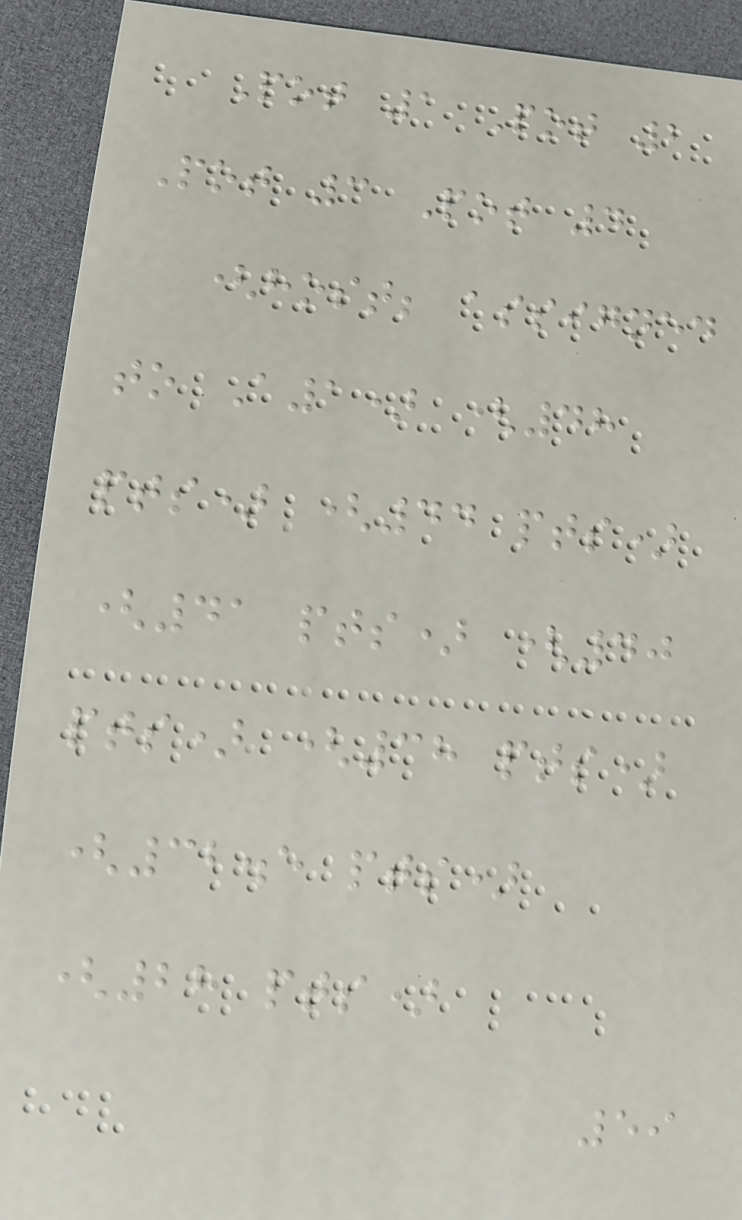Pot 1 Pot 2
Pot 3 Pot 4
(host; assigned
to A1) (48
pts) (44 pts)
(41 pts) (40
pts) (38 pts)
(32.5 pts)
(28 pts)
59
